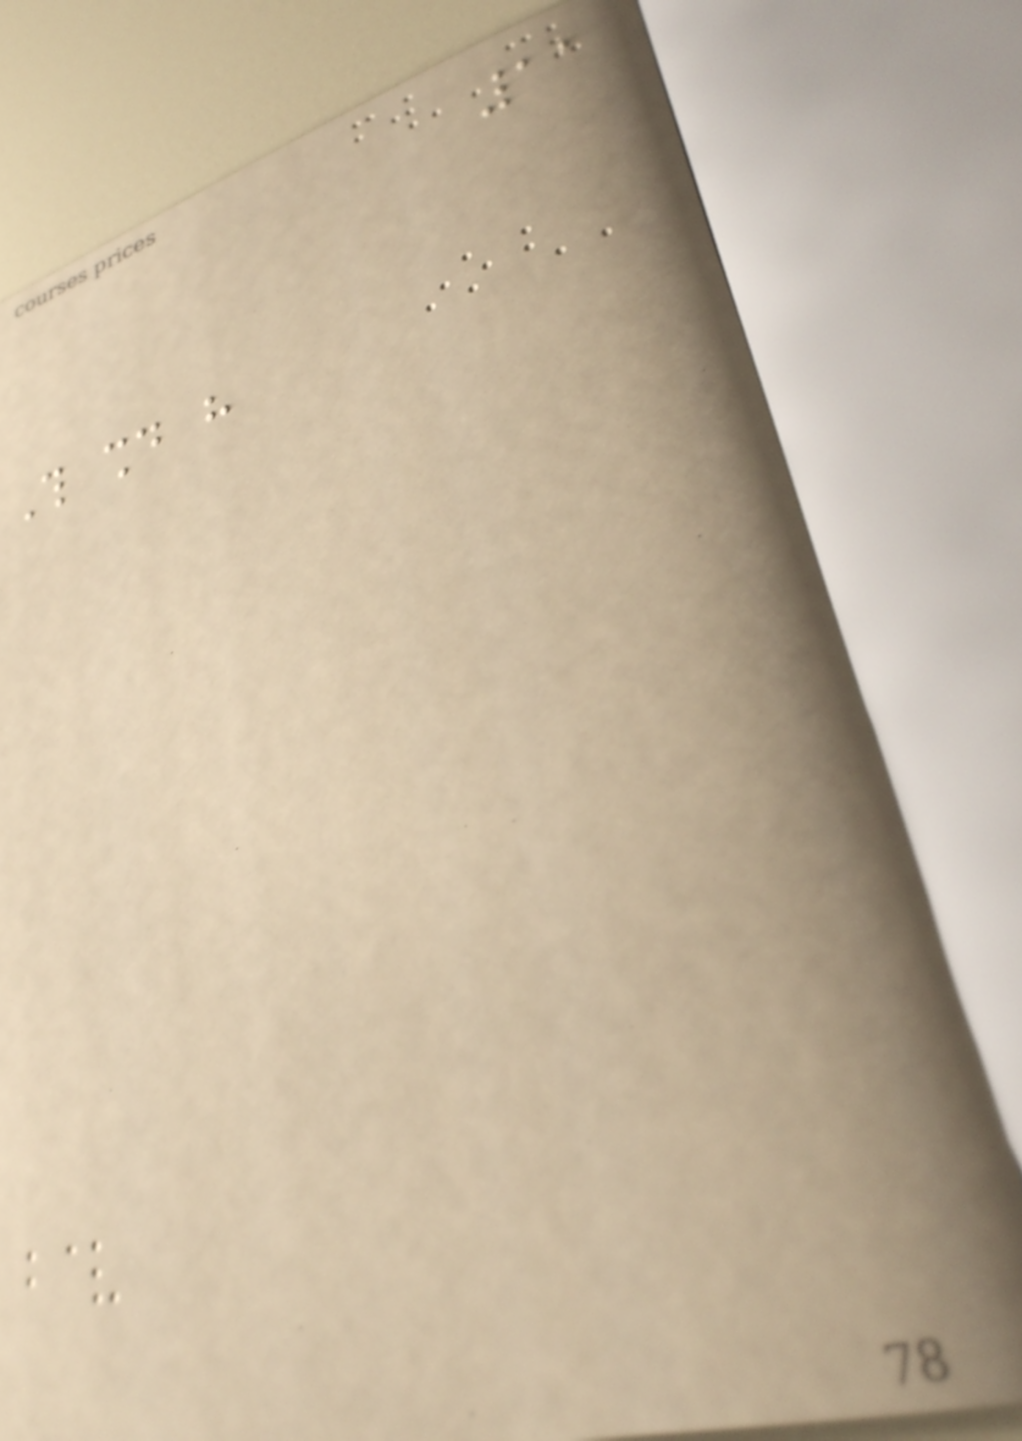11
This should have
